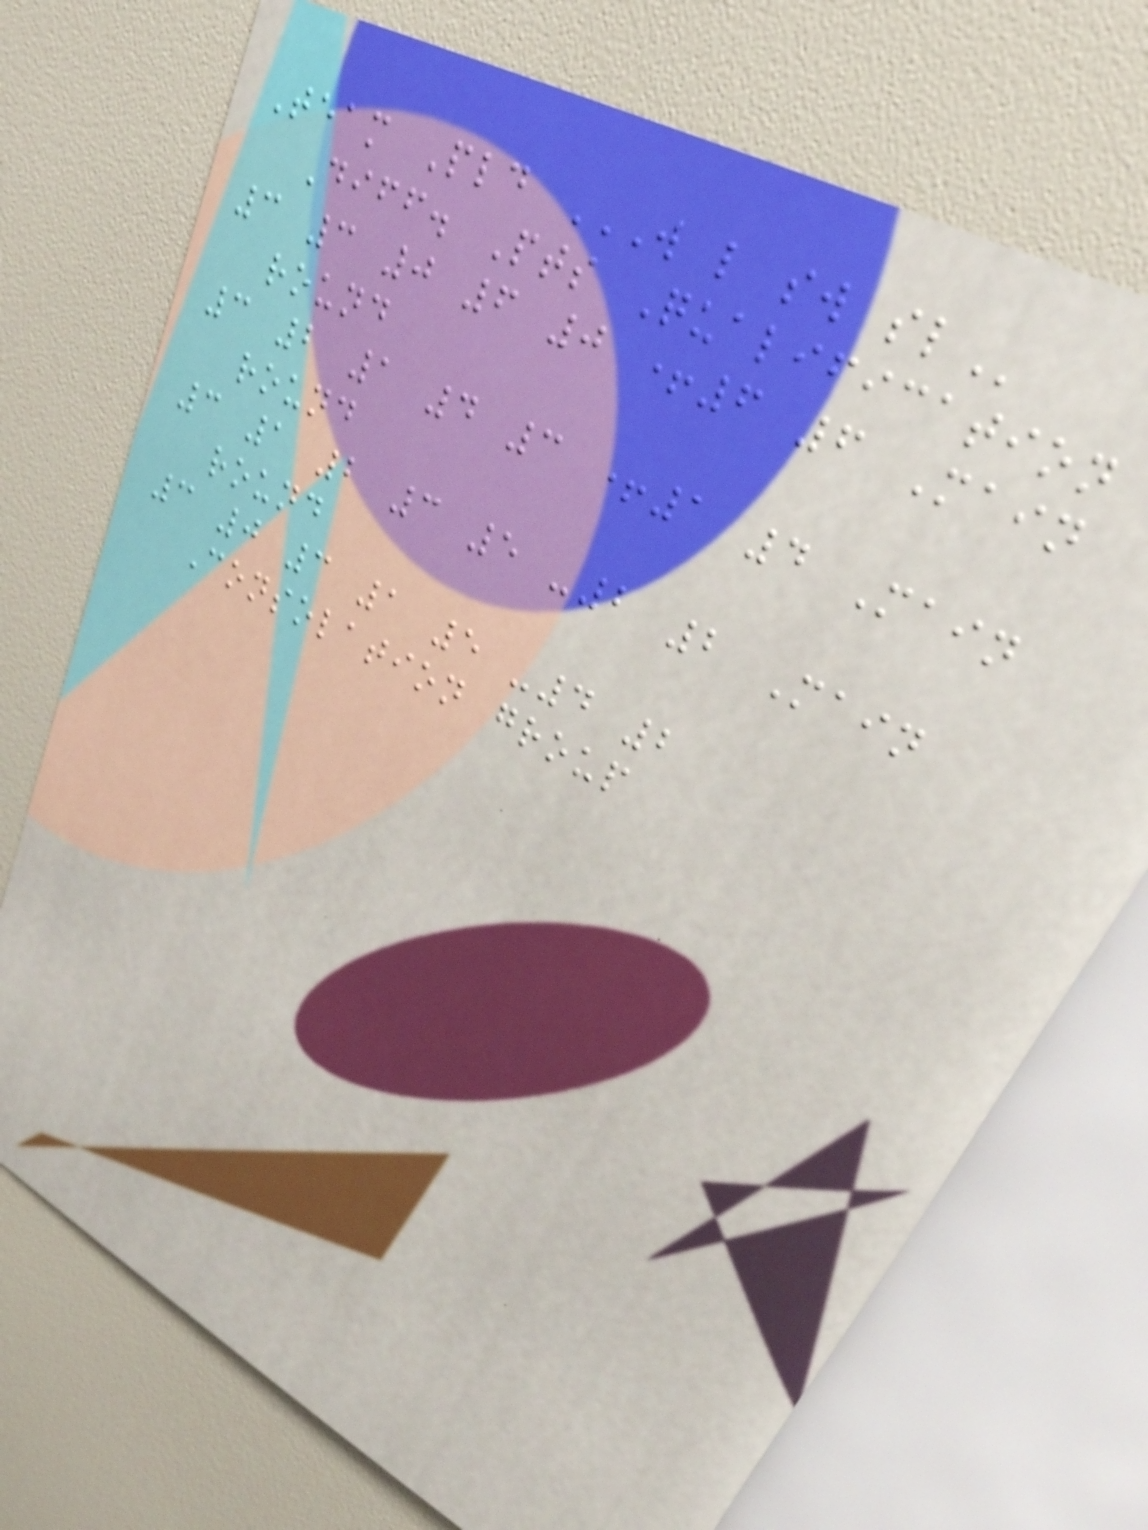Team Pld W L SW SL
Diff. Pts Qualification
3 3 0 6 0 +6 6 Main
round
3 2 1 4 3 +1 4 Main
round
3 1 2 3 5 -2 2 Main
round
3 0 3 1 5 -4 2
Consolation group
